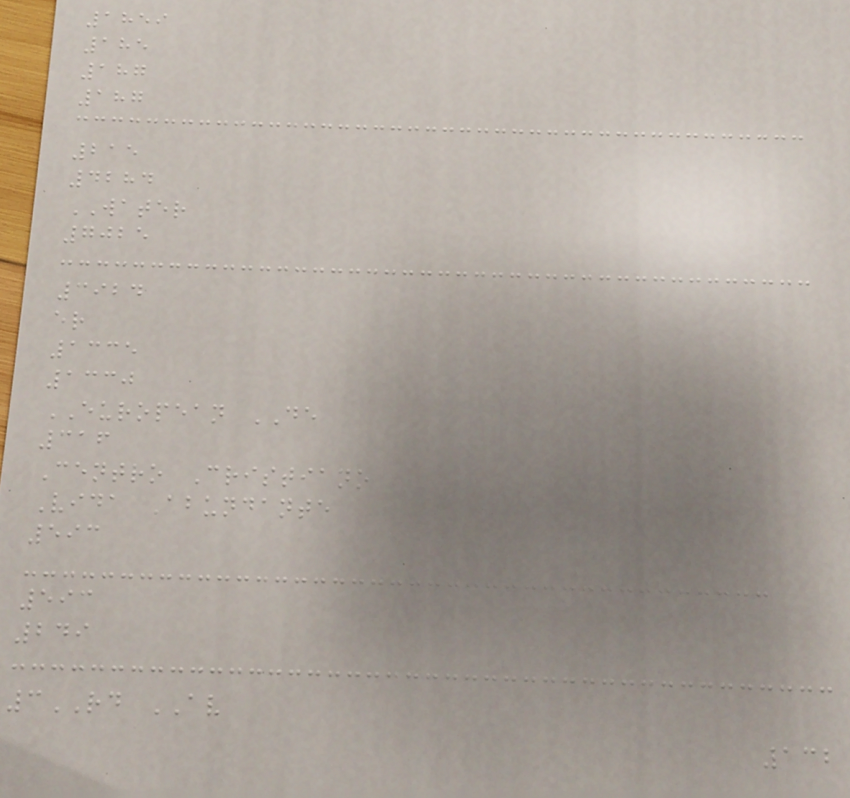1859
185
187
187
215
4284
WATER
7025
3924
er
1335
1330
EUROPEAN DE
316
Centro Cristiano
Vida Abundante
593
593
249
3RD AV
132
